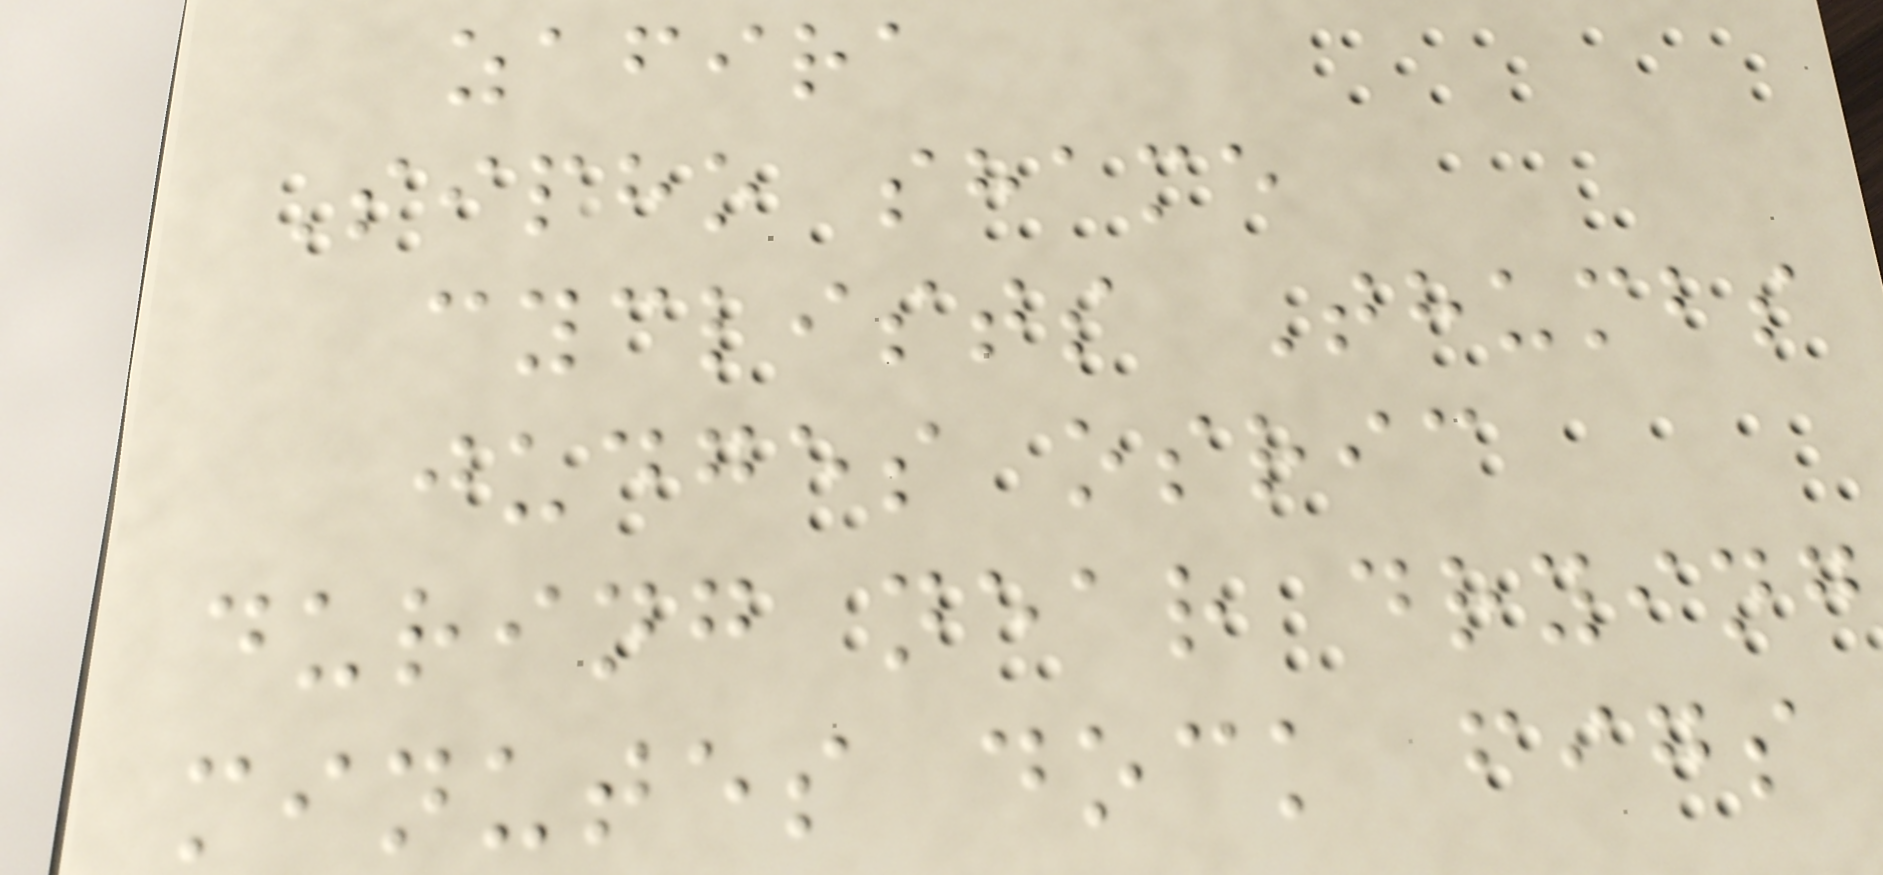zafira
Sipho shame
cyclists Thumbs
judges osric
during near drying
minutes dock figs
